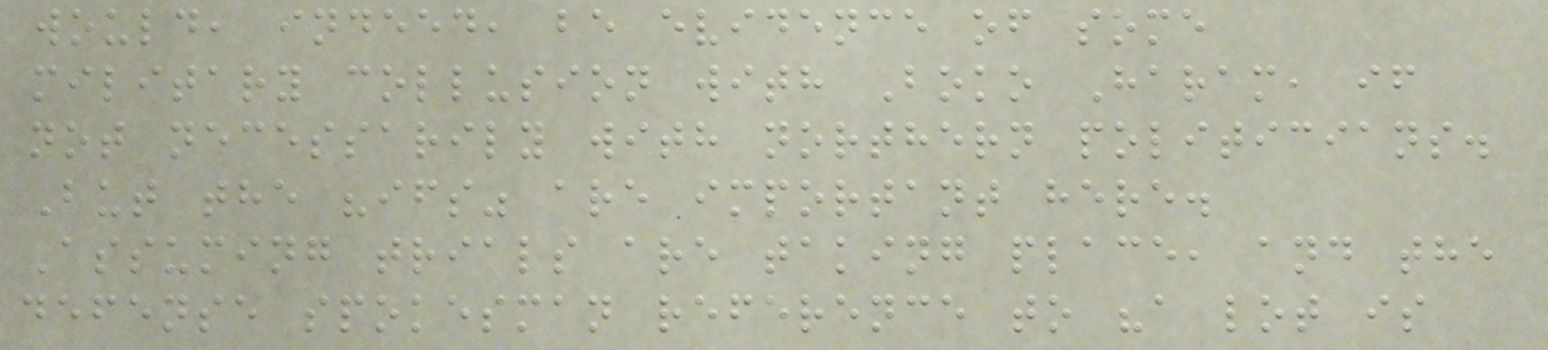would, indeed, be evidence of some
military collusion with Boko Haram, if
not necessarily with northern politicians.
But the "ifs" are important here.
Assuming trials are taking place, and the
defense spokesman reference to "a lot is
